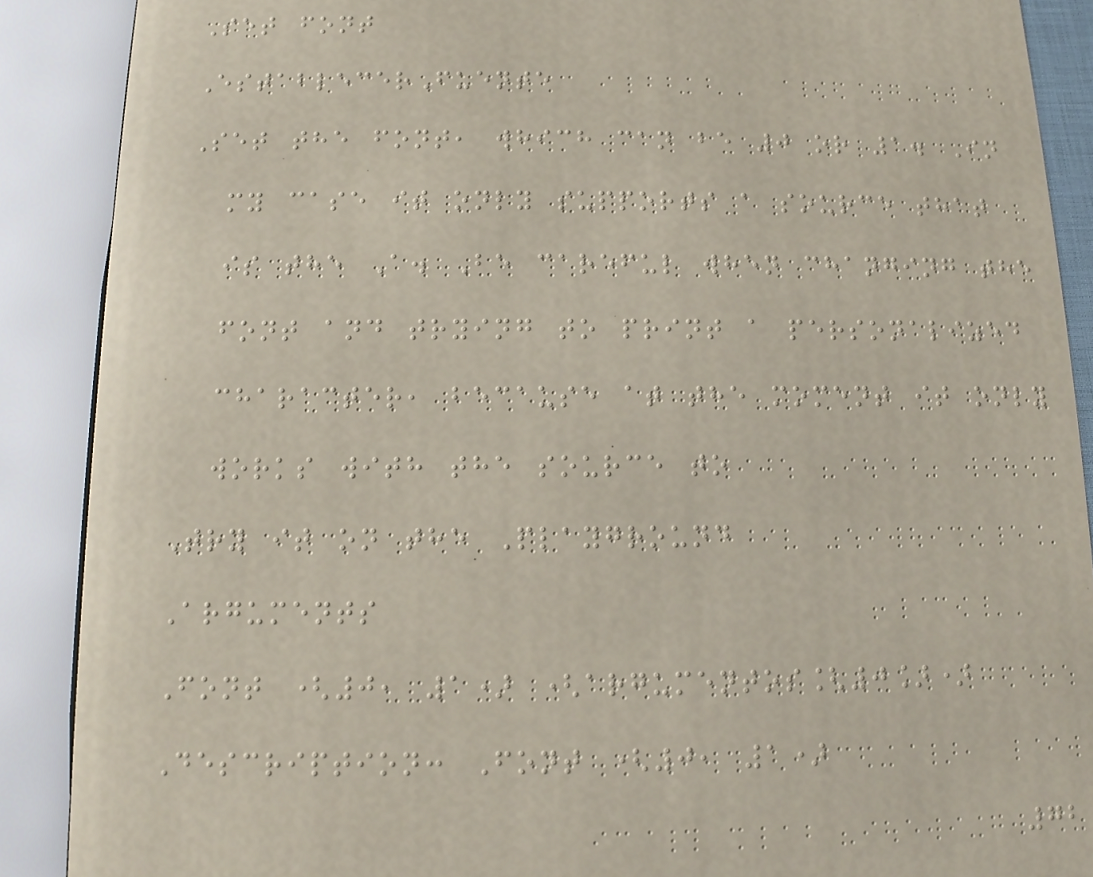Set font
EstablecerFuente
Set the font, which can be 0 or 1. In
my case it only supports a source that
is the A. Be careful when changing the
font and trying to print a personalized
character, because at the moment it only
works with the source to
Try it on the Playground
Arguments
Font (0, 1) (argumentos[0])
Description: Font (0, 1)
72
